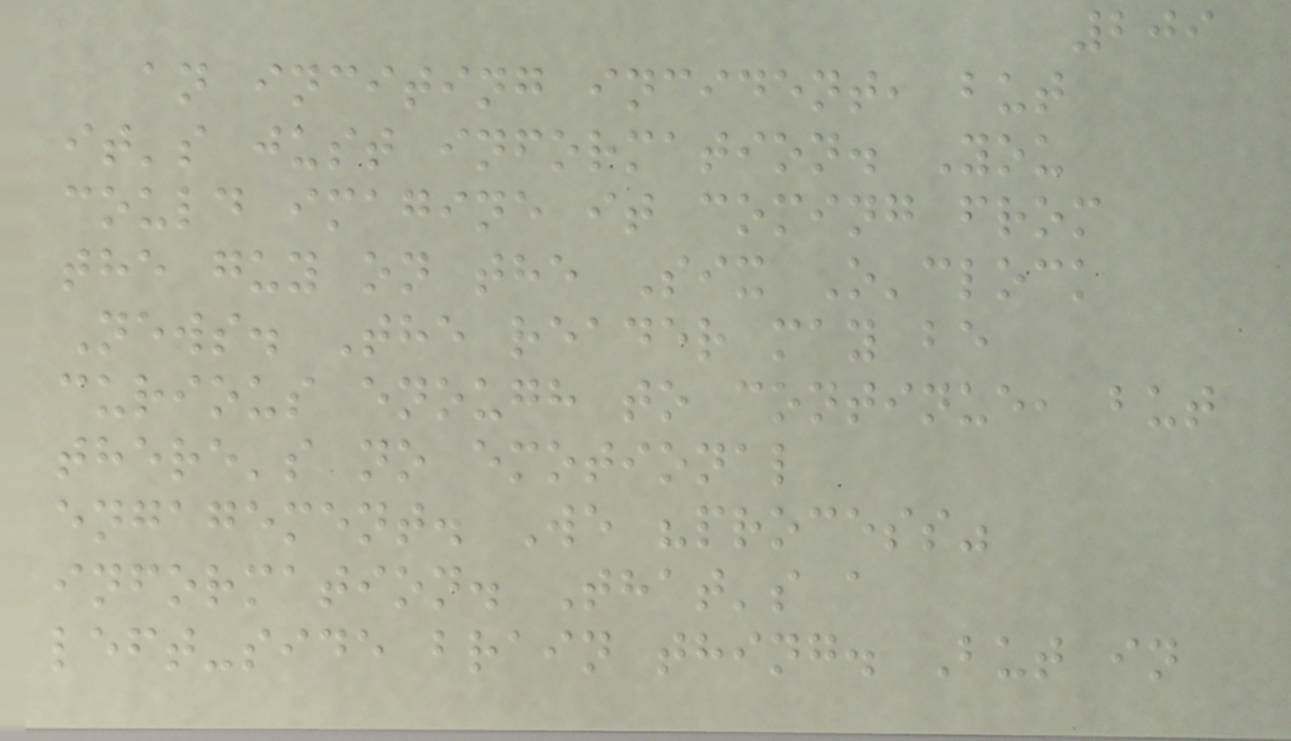209
an inciting incident, but
it's just information. You
could imagine it coming from
the guy on the Six O'clock
News. The reader may be
curious enough to continue, but
there's no emotional
engagement. We "process"
information. That's a
left-side brain thing. But in
